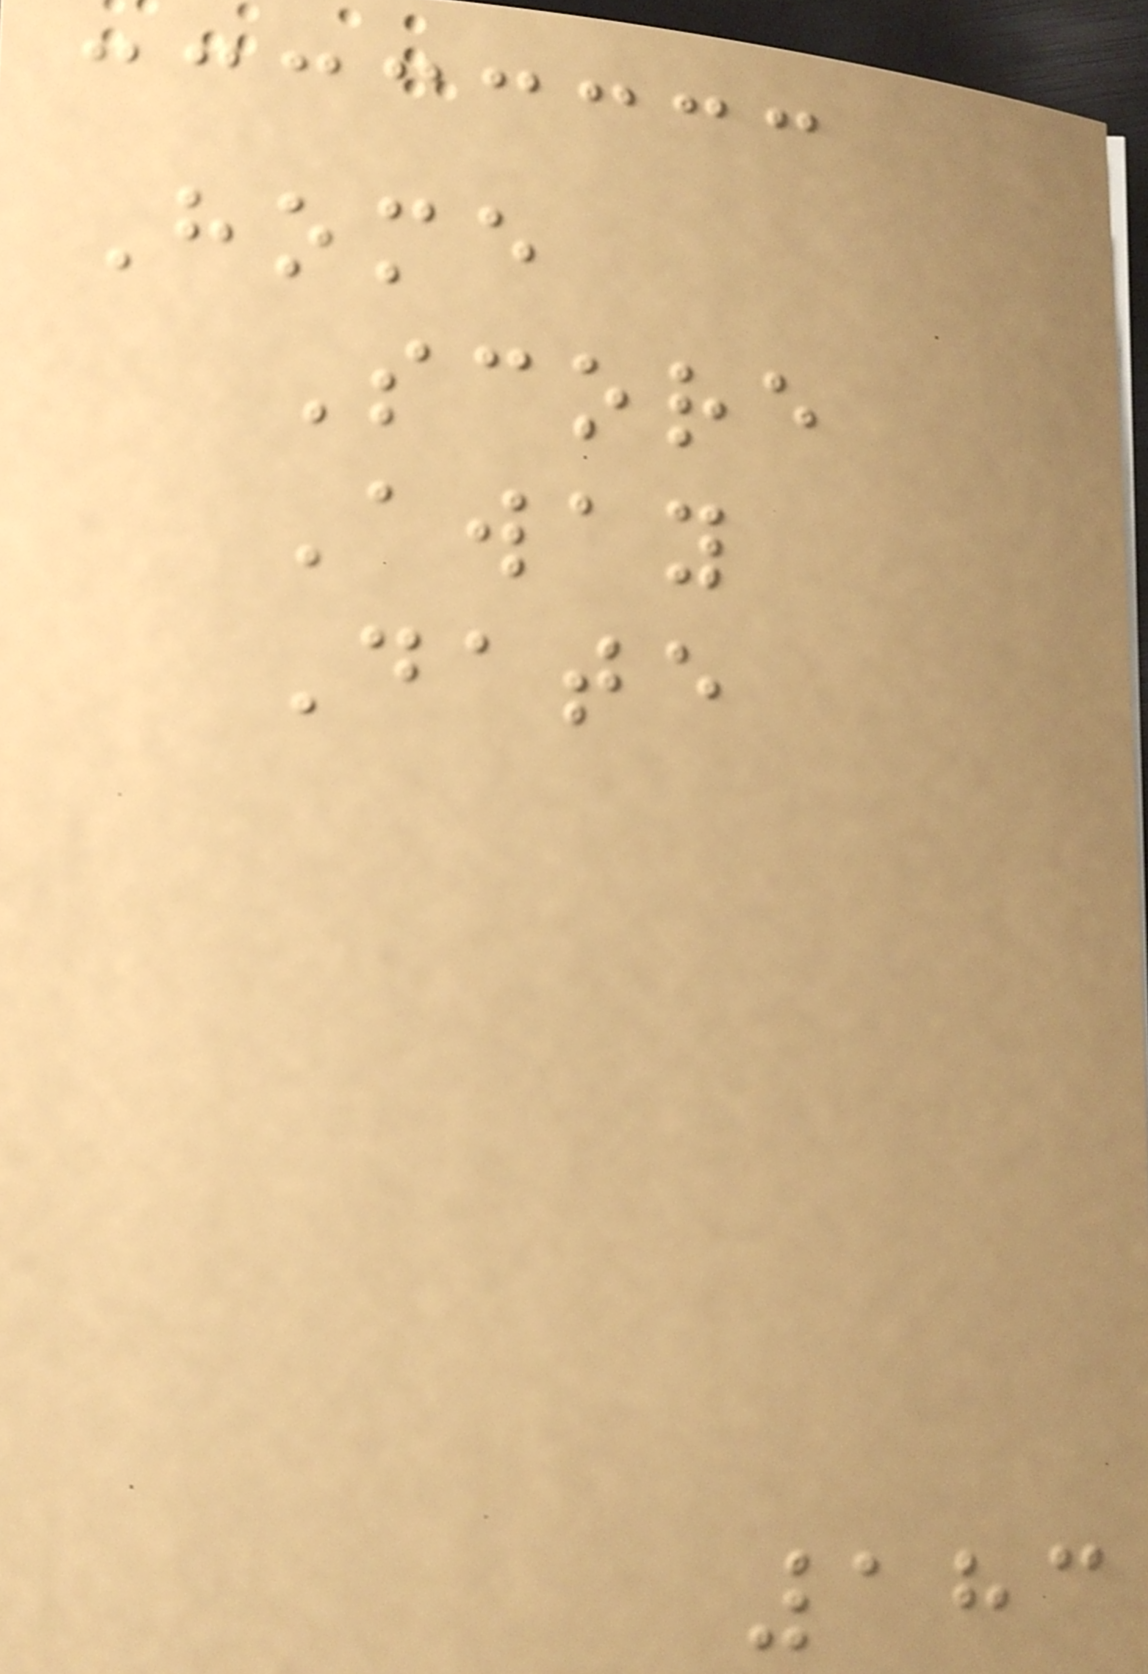Home
Score
Away
Date
183
